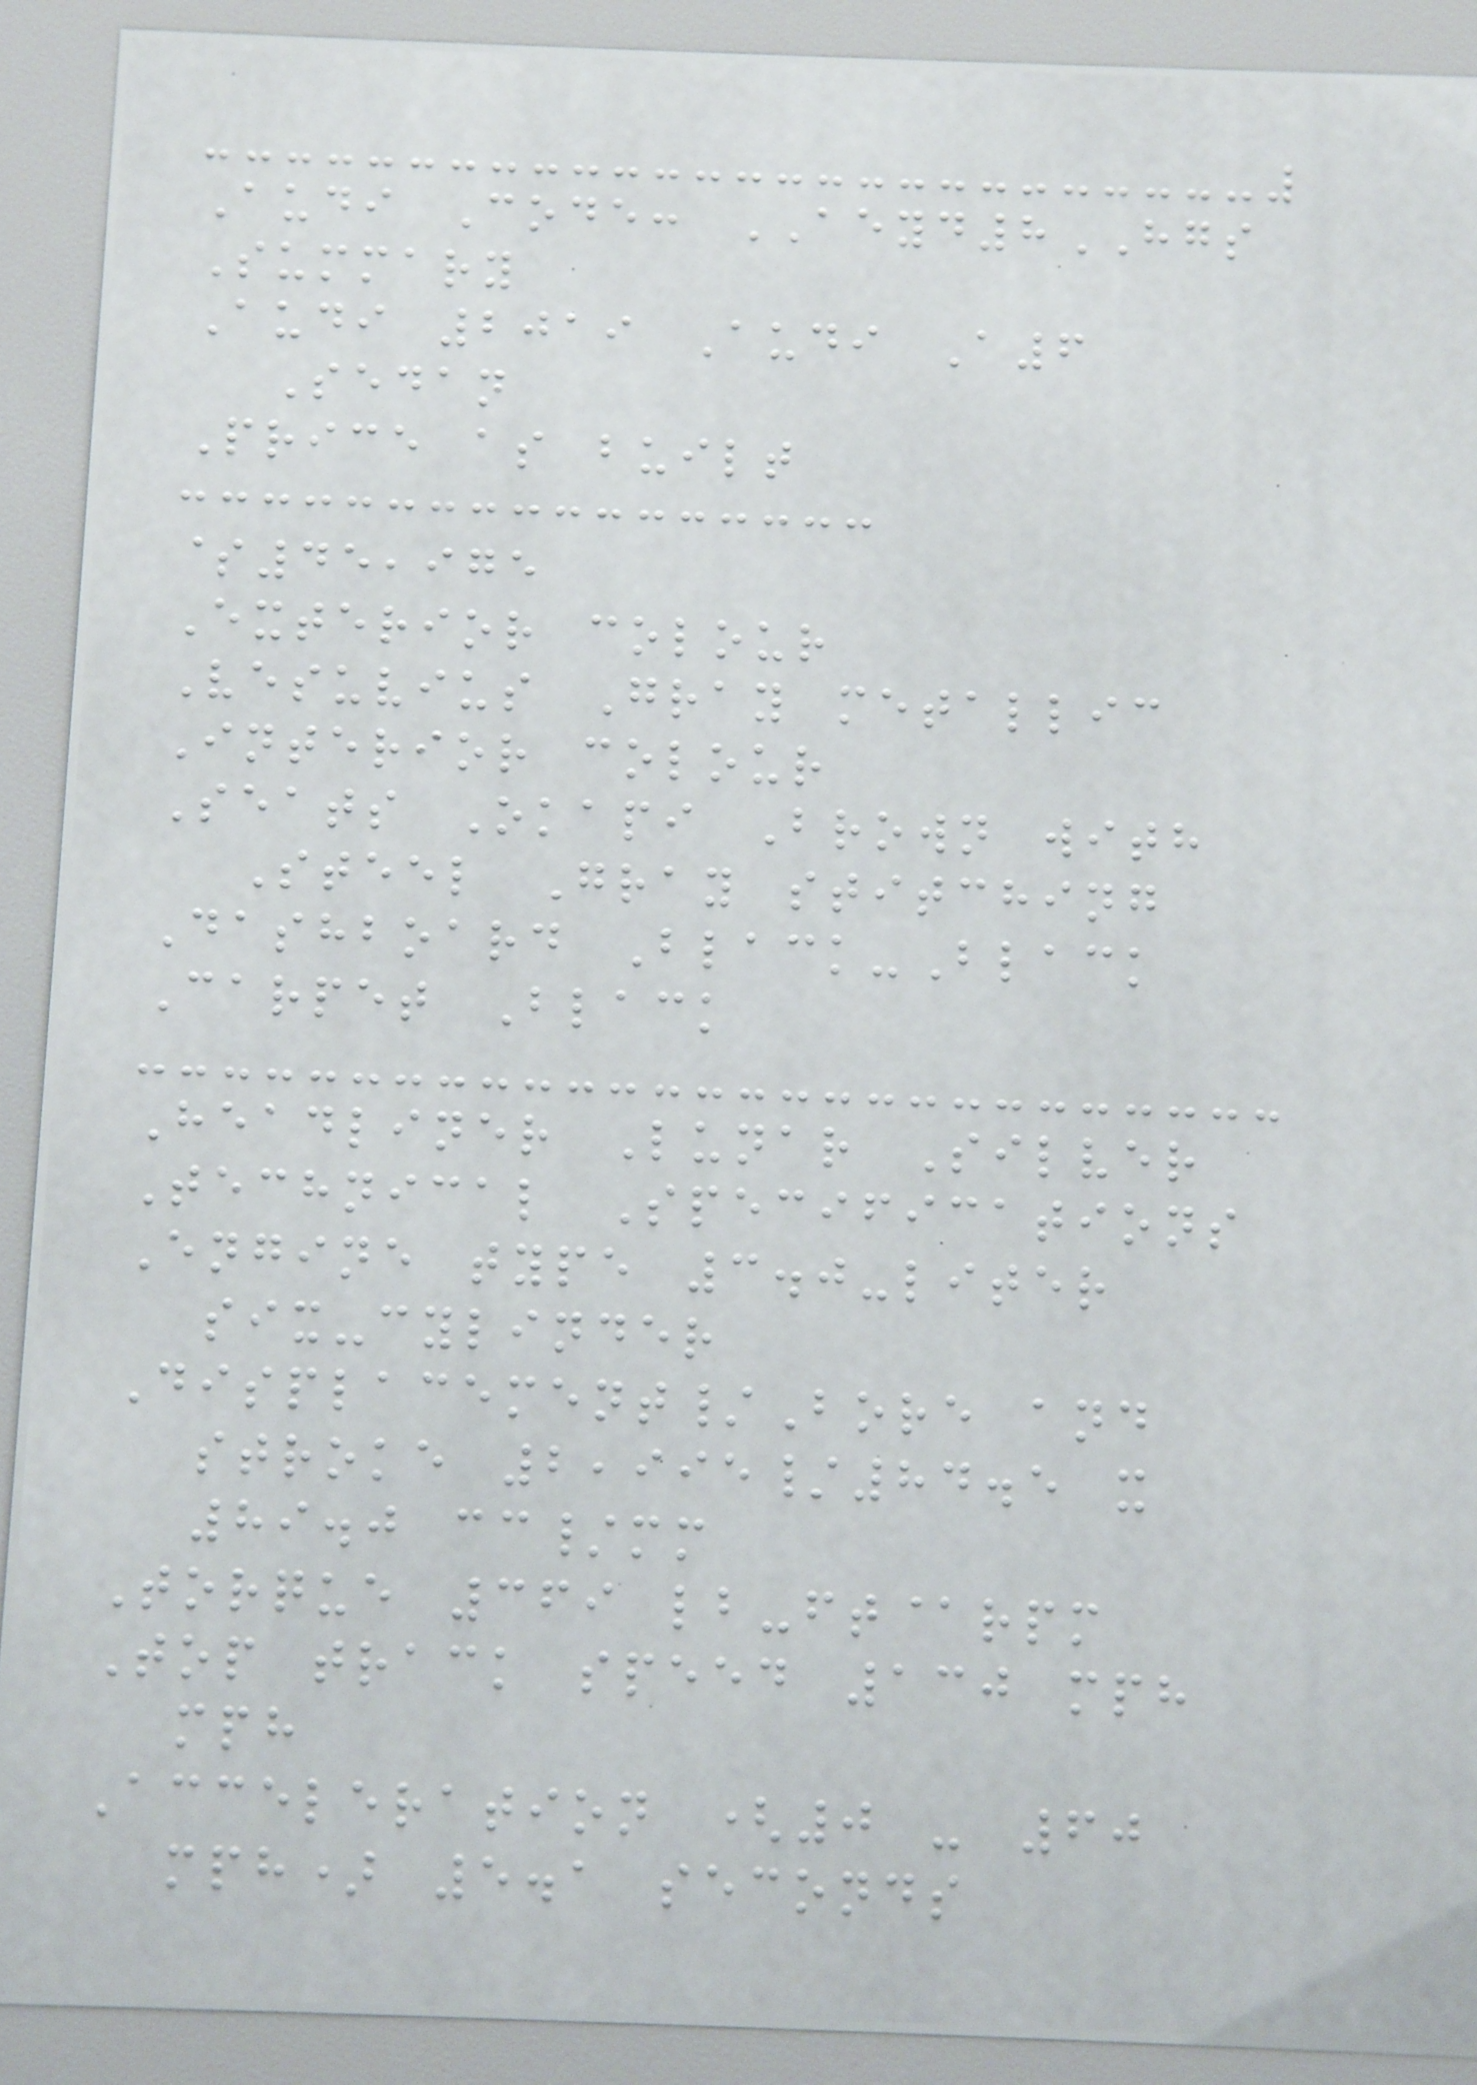Audi Code: AEYD8HGS
Summary
Audi 2019 Audi A6
Sedan
Price as built
$45,975
Exterior colour
Vesuvius Gray metallic
Interior colour
Seats Okapi Brown with
Steel Gray stitching
Dashboard Black-Black
Carpet Black
Headliner Lunar Silver
Technical Specifications
Engine type 3.0-liter
six-cylinder
Displacement/Bore and
stroke 2,995/84.5 x
89.0 cc/mm
Torque 369 lb-ft@rpm
Top track speed 130 mph
mph
Acceleration (0 - 60
mph) 5.1 seconds
